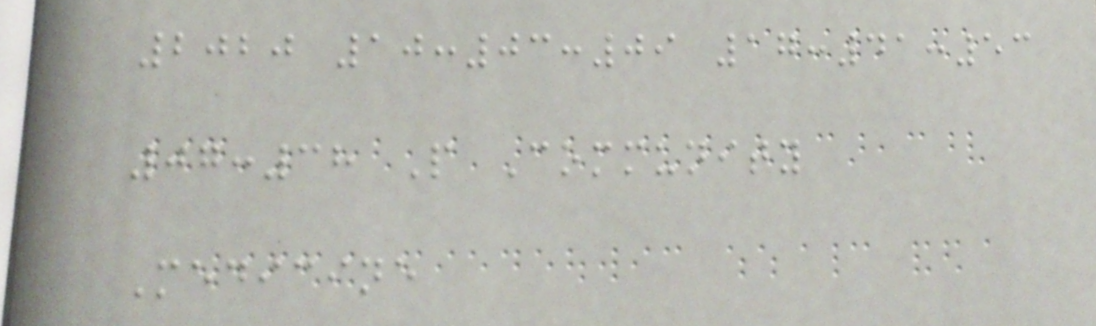2020 10:03:09 17:41:53
07:38 P Community
Medicine
